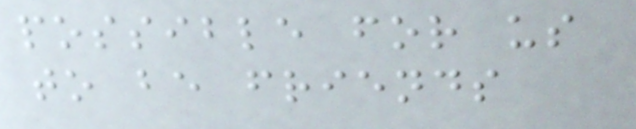possible for us
to be friends
